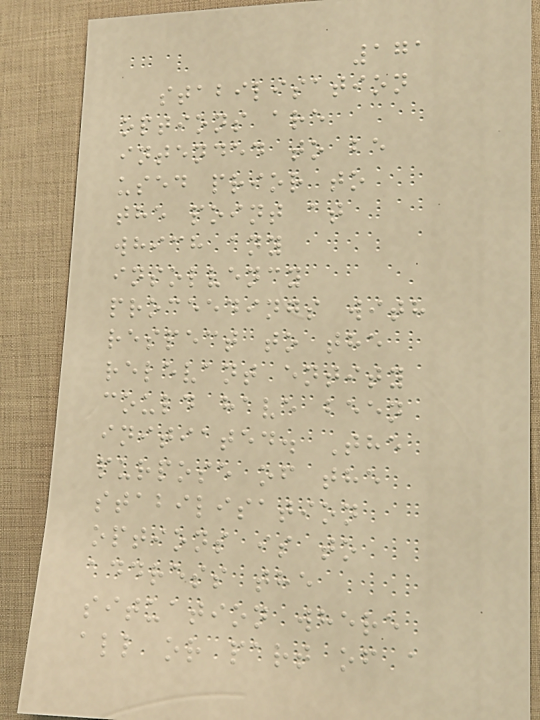171
stabilisation
options are
intended to be
used prior to
the point at
which any
insolvency
proceedings with
respect to the
relevant entity
could have been
initiated. The
purpose of the
stabilisation
options is to
address the
situation where
all or part of a
